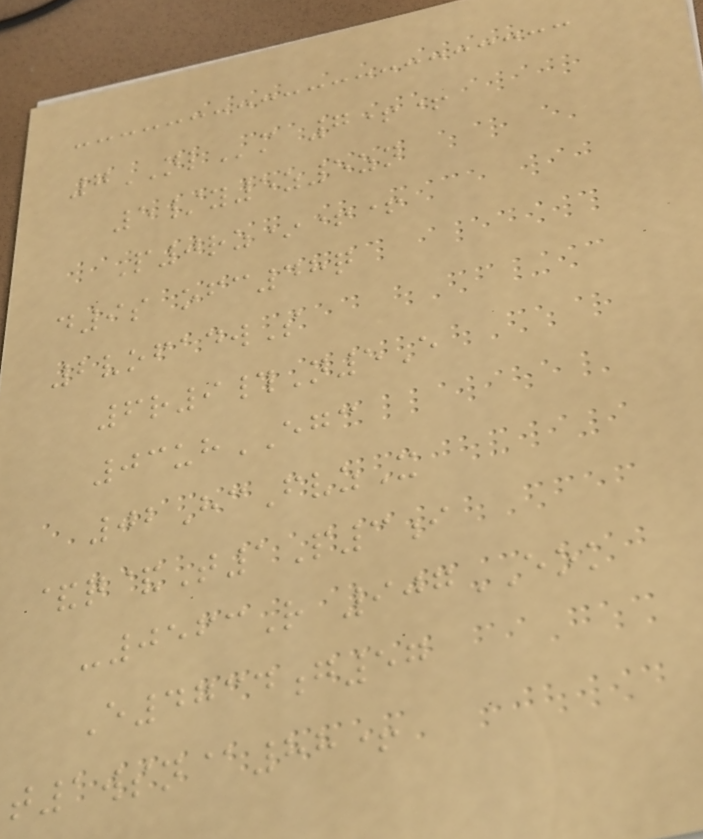7NLm 7++
5/y5z5zn
P0rz*++
d9s ofc48q
2vofadwS
6r9#N5E
03uhEGC
02HcFvzX
&q&T1P3i
-0563R 907EOK
E4734g57
t1wsn@88+
